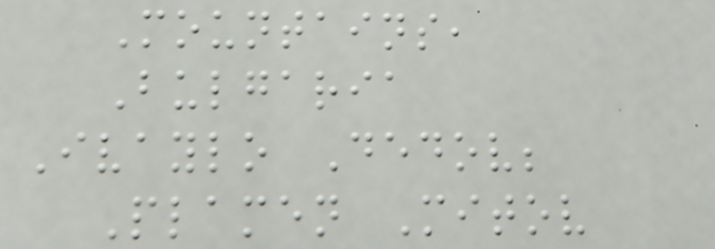Mountains,
Bulgaria
Ivaylo Dedov;
Plamen Mitov
